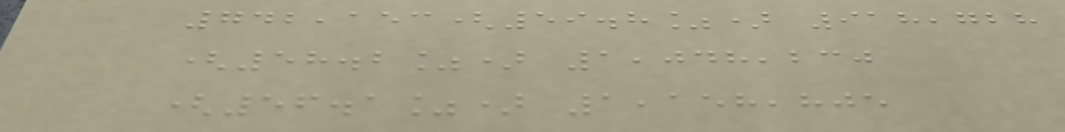742,153(59.8%) 918,728
(58.2%) 1,048,230
(56.1%) 1,158,805
